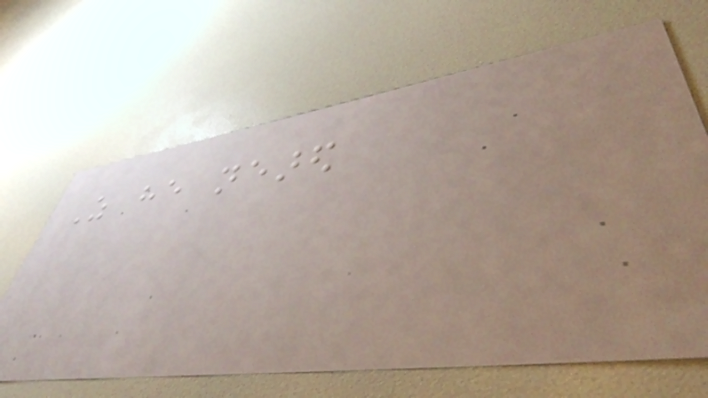As he neared
